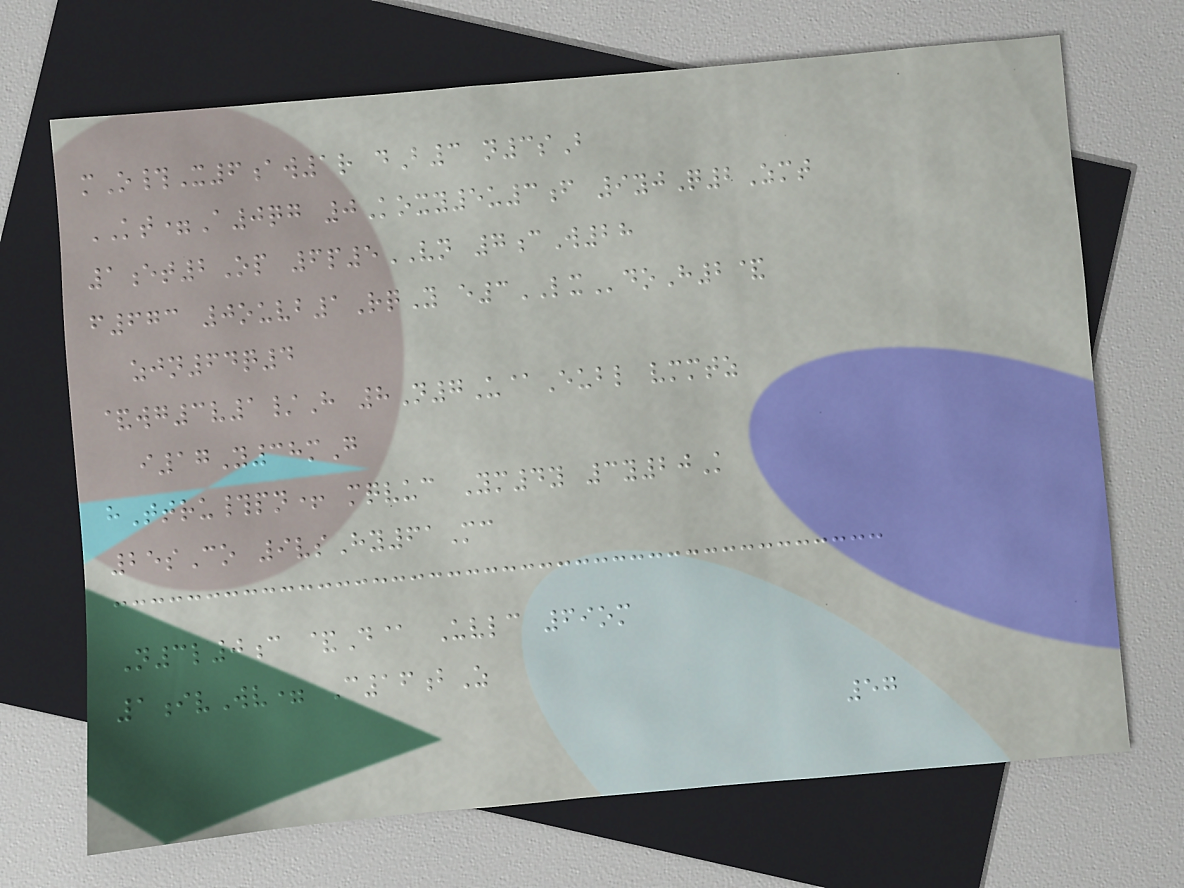mO#X6aw1r dB3 n3sB
KT=A0qg 0Koxy5u3f 9yjQ2Zmt
1et2Op 6p5VN 7cW28
f673 0ouvb1RqY e3LXdoH2&
zjn64q4
&wg3v1/H 8N7U@Eubl vmmtz
i17Y38mG
hTtru#pn+ mqvuc Ym4y 3y20K
25sCo 9vsHy61Mc
N3l0c &D@ Uvlc 69om
1ivWv= C16bZ
57
